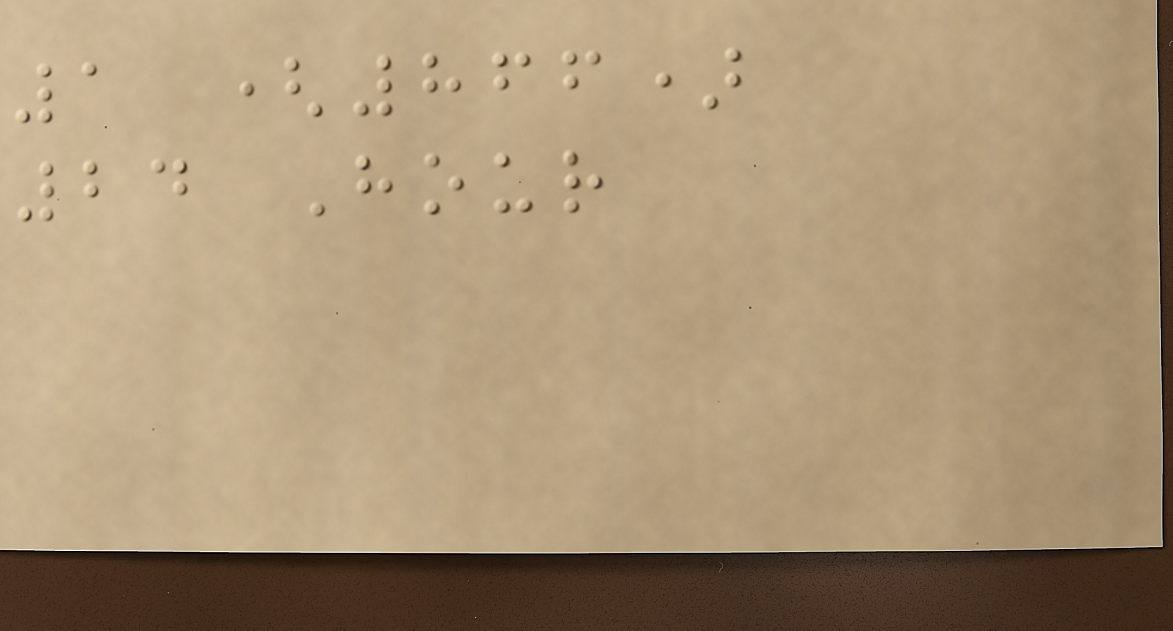1 (866)
24 Hour
